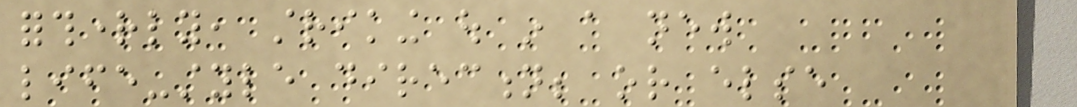forthrightly, striking out in a new
life-style direction; or else
